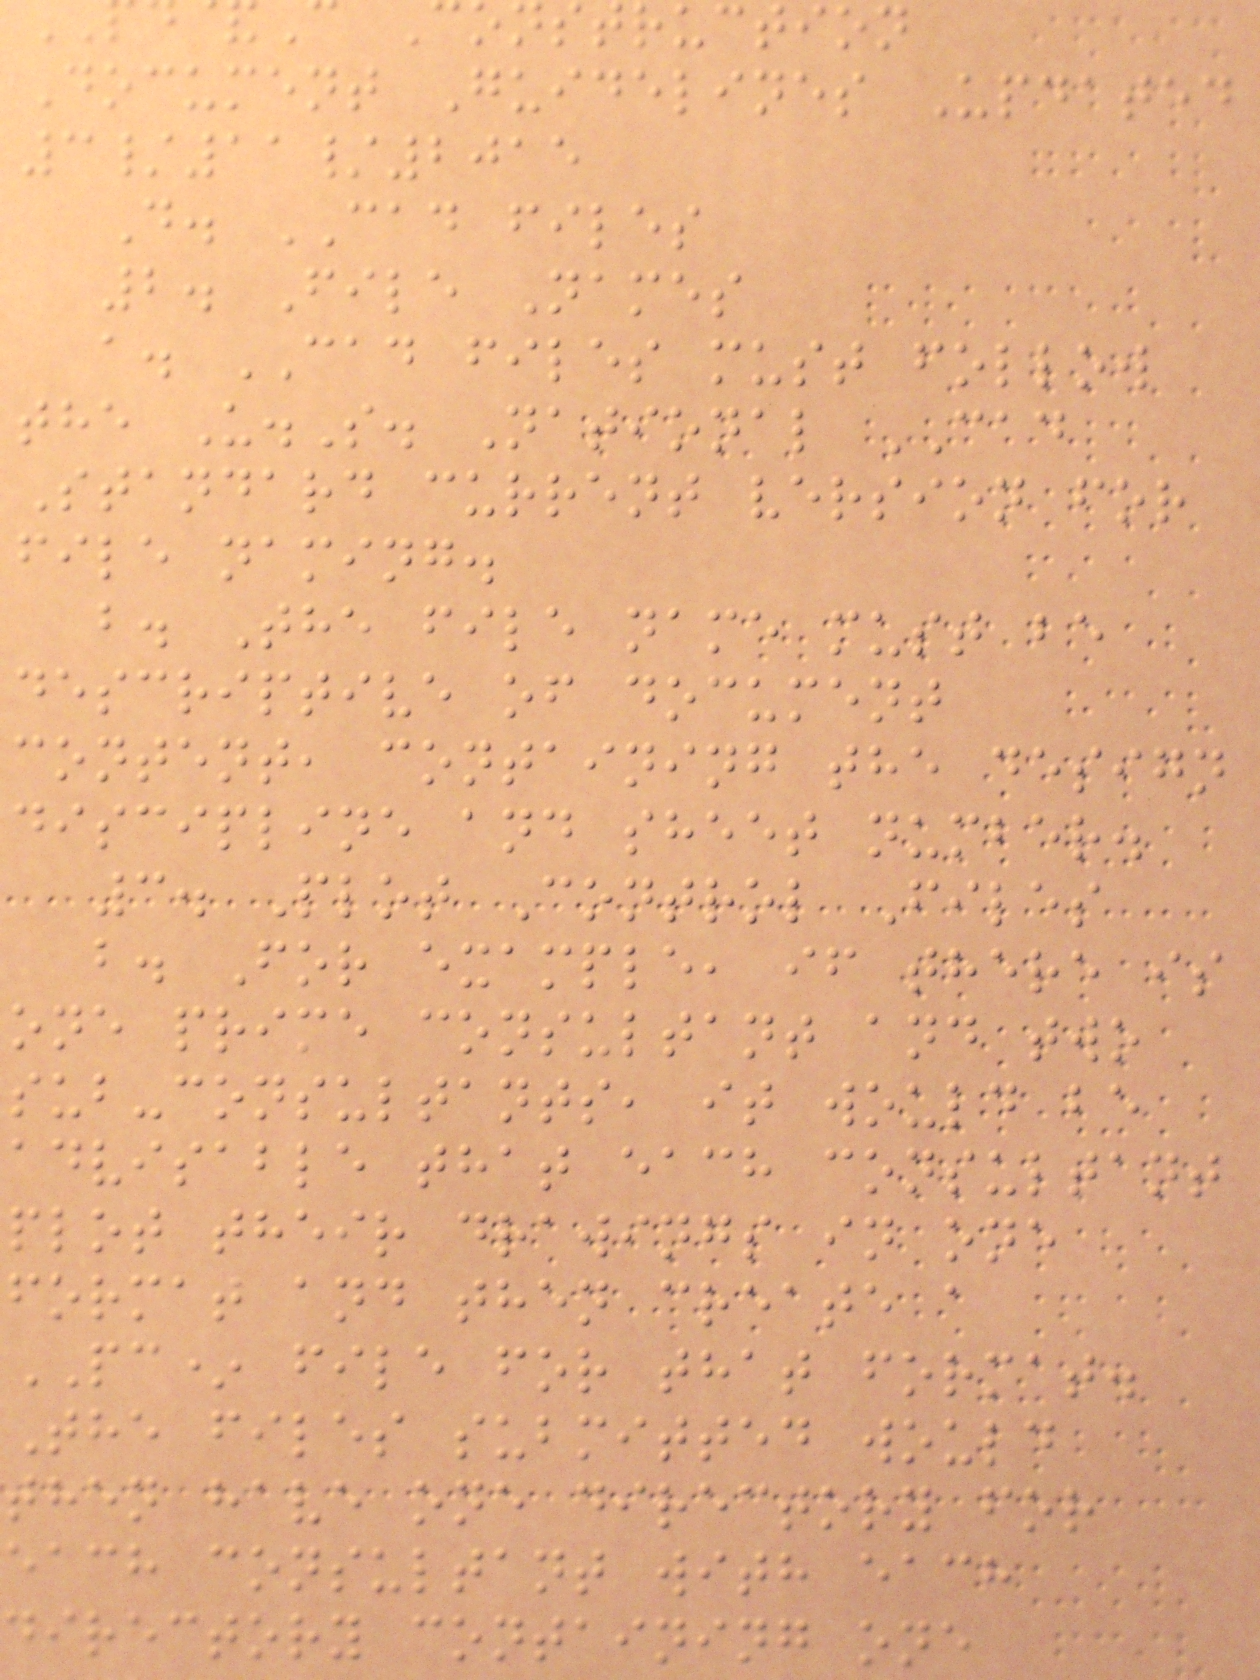truction
Document Guidelines Updated
3/11/2015
D. CAD files
2. File Names
a. CAD files must follow
the U.S. National CAD
Standard current version for
file naming.
b. The file name must be
descriptive of document
content, containing the design
discipline and sheet number.
3. Plot Control Files
b. For example, if there is
one prime consultant and two
sub-consultants, it would be
advisable that each consultant
plot their drawings in one
format and then create a
PC* file for that format.
The files submitted would
then have one directory for
each consultant with each
directory containing one
